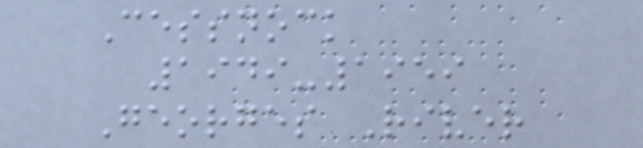Cessnock
1949-1959
Georges River
